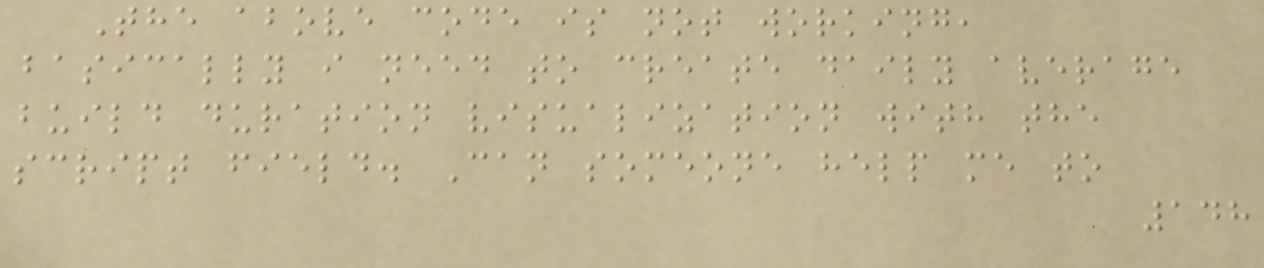The above code is not working,
basically i need to create daily average
build duration visualization with the
script field. Can someone help me to
148
